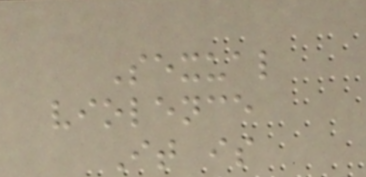Sexual
violence
It is
